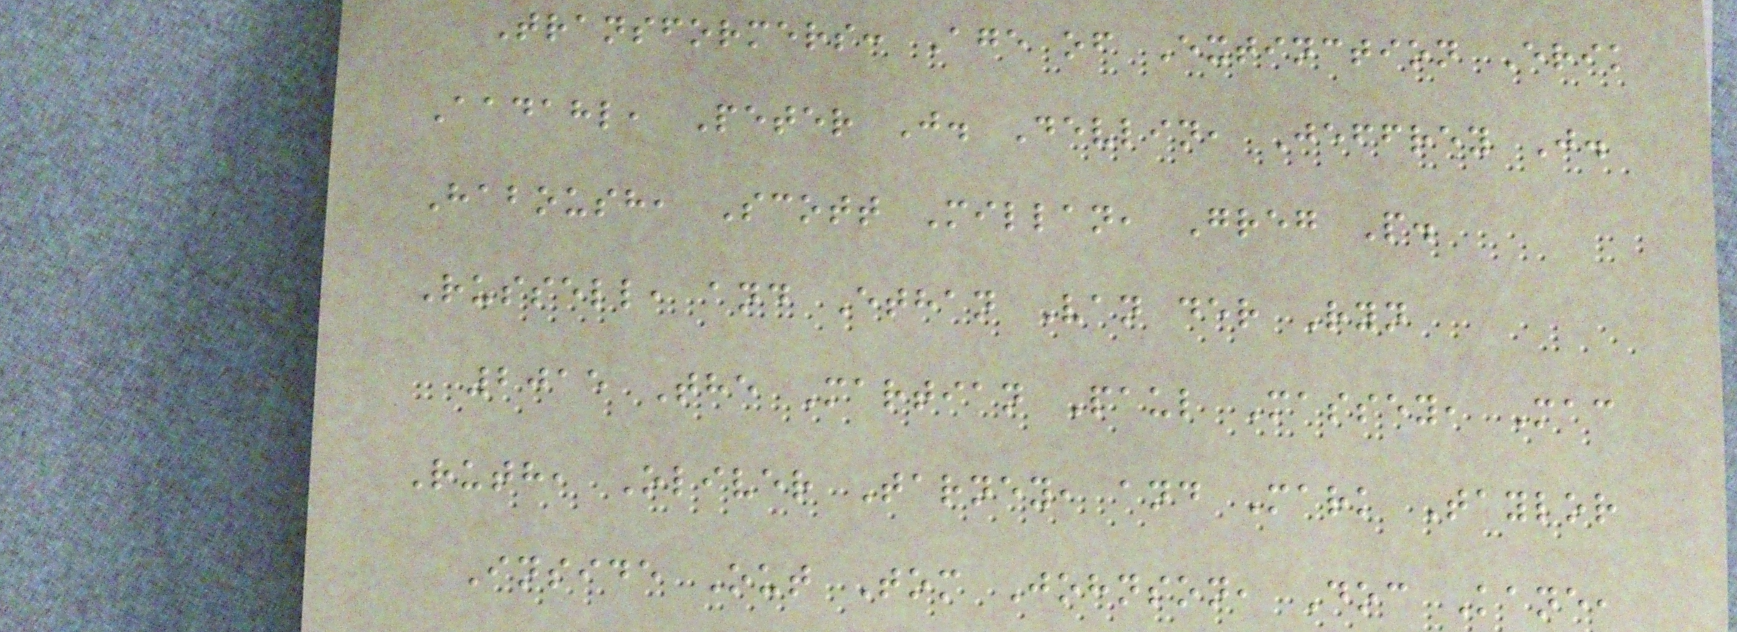Transformers: Age of Extinction Erik
Aadahl, Peter J. Devlin, Jeffrey J.
Haboush, Scott Millan, Greg P.
Russell, and Ethan Van der Ryn
2015 The Martian Paul Massey, Mac
Ruth, Oliver Tarney, and Mark Taylor
Inside Out Tom Johnson, Doc Kane,
